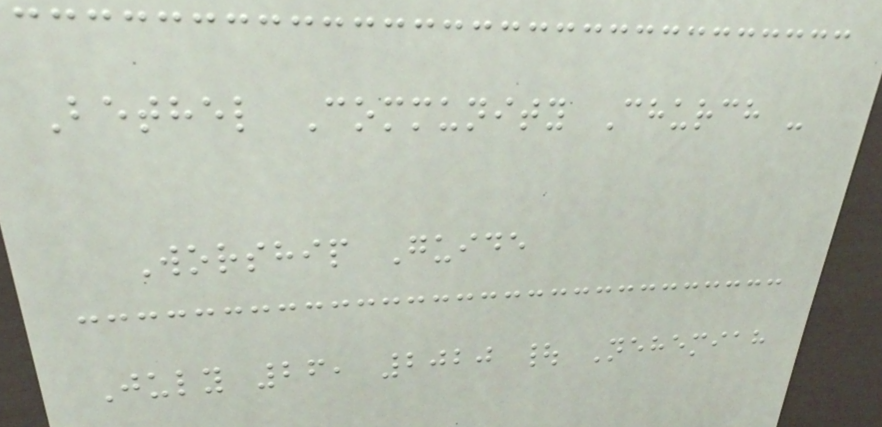Bethel Community Church -
Worship Guide
July 26, 2020 | Nehemiah
